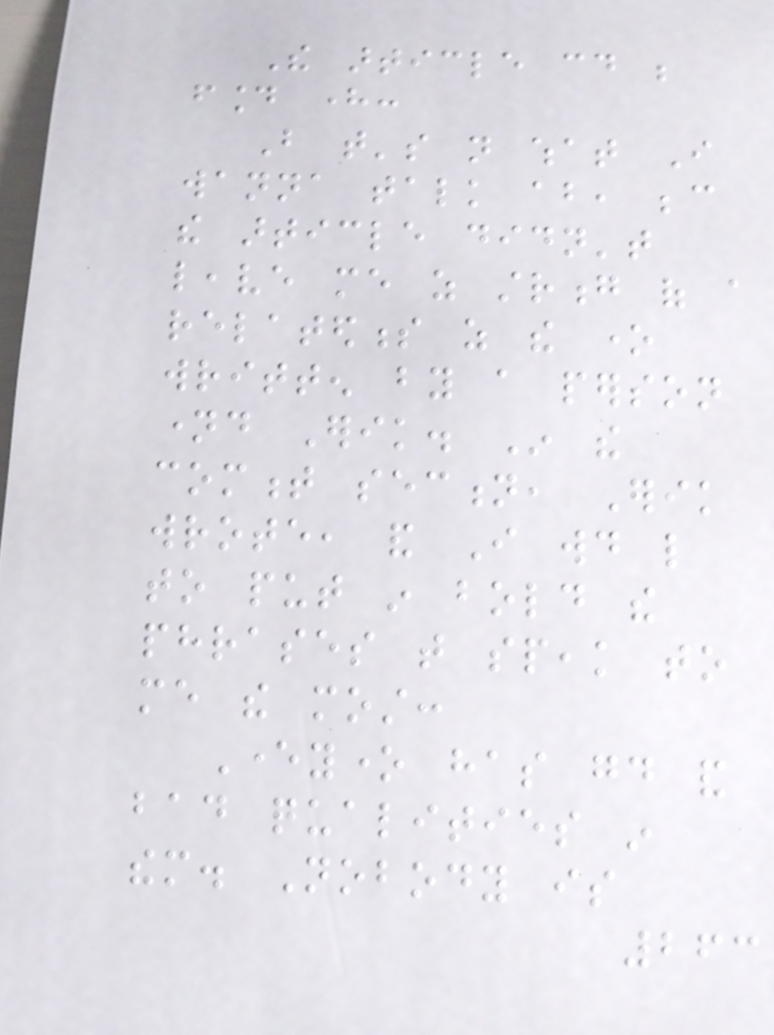The article could be
found here:
But that's not what I
wanna talk about, because
the article didn't
leave me as strong of a
relatedness as the one
written by a person
named Erik. In the
comment section, Erik
wrote, and I would like
to put in bold the
phrases that speak to
me the most:
Everyone has good and
bad qualities in
them. Nobody is
263
